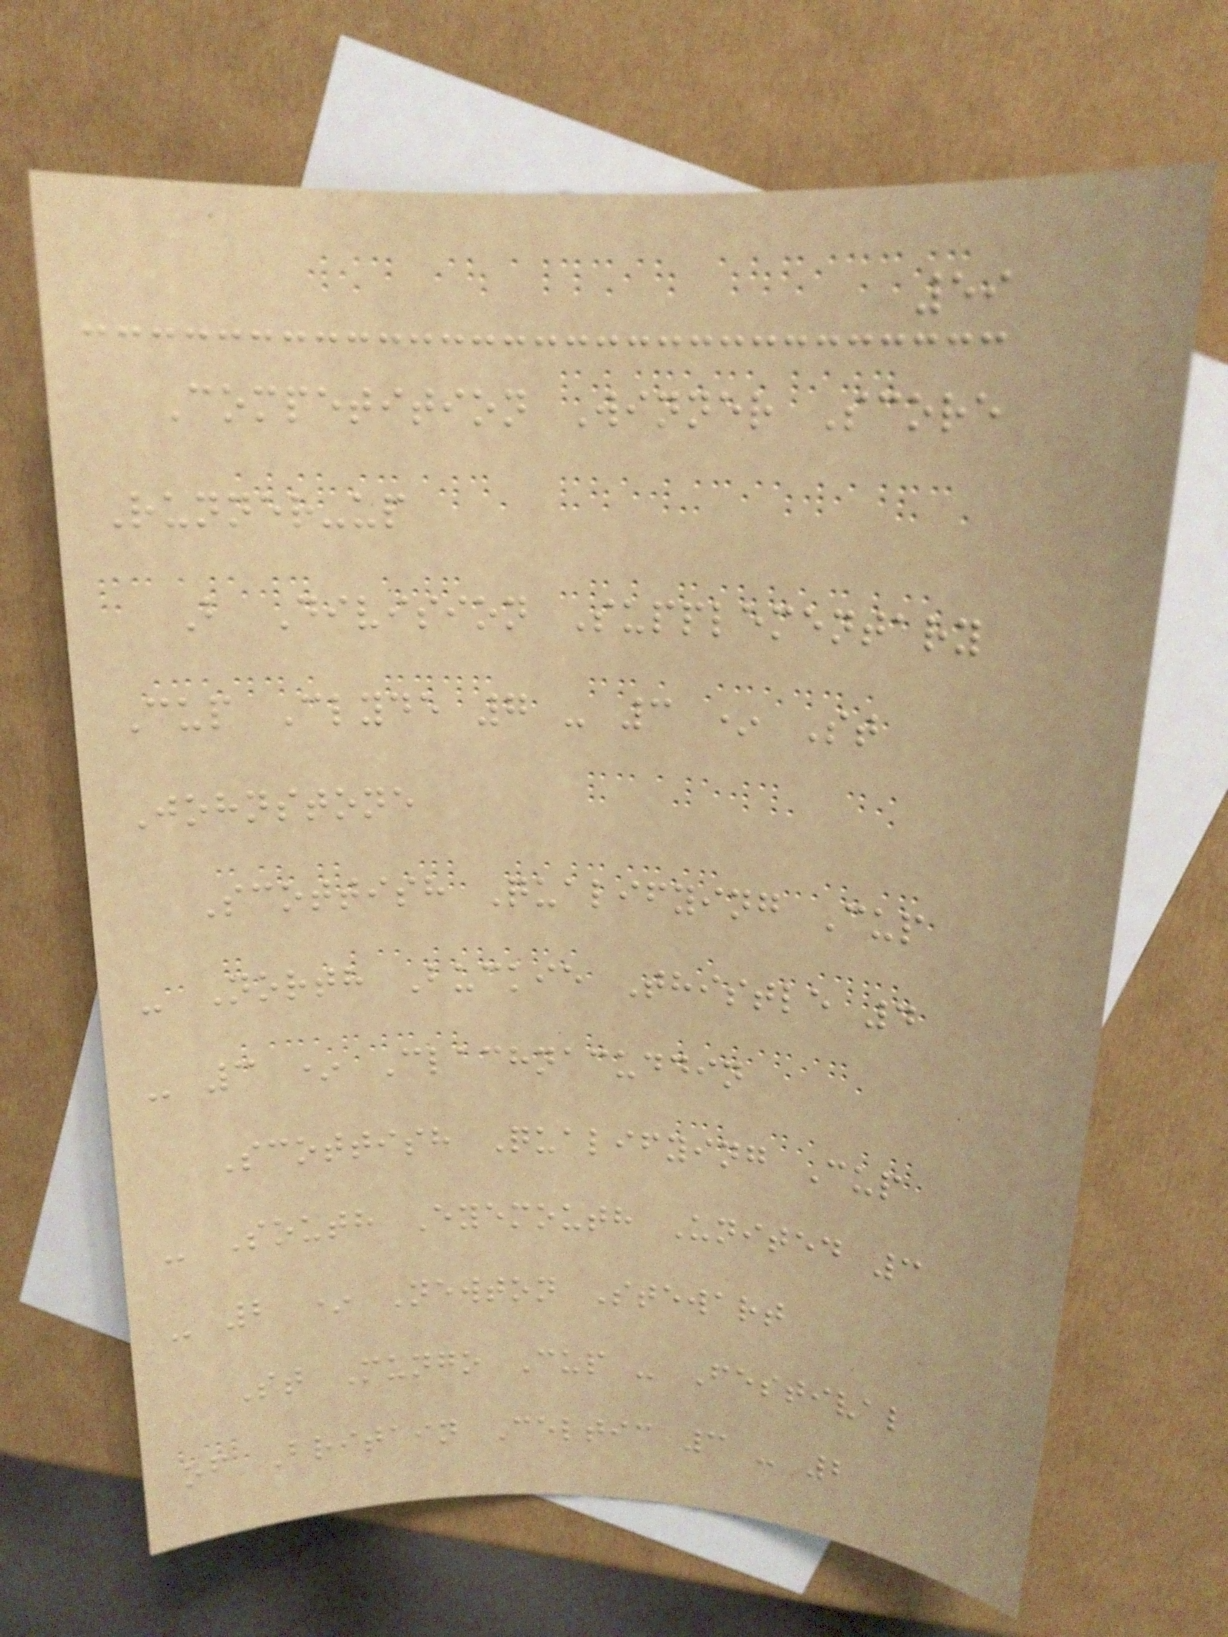59
Competition Winner Score
Runner-up
B Division Supplementary
Cup Clyde 7 - 3 * St
Johnstone
Scottish Qualifying Cup
- North Buckie Thistle 4
- 3 * Clachnacuddin
Scottish Qualifying Cup
- South Eyemouth United 3
- 2 * Newton Stewart
St Mungo Cup - Festival
of Britain Celtic 3 - 2
